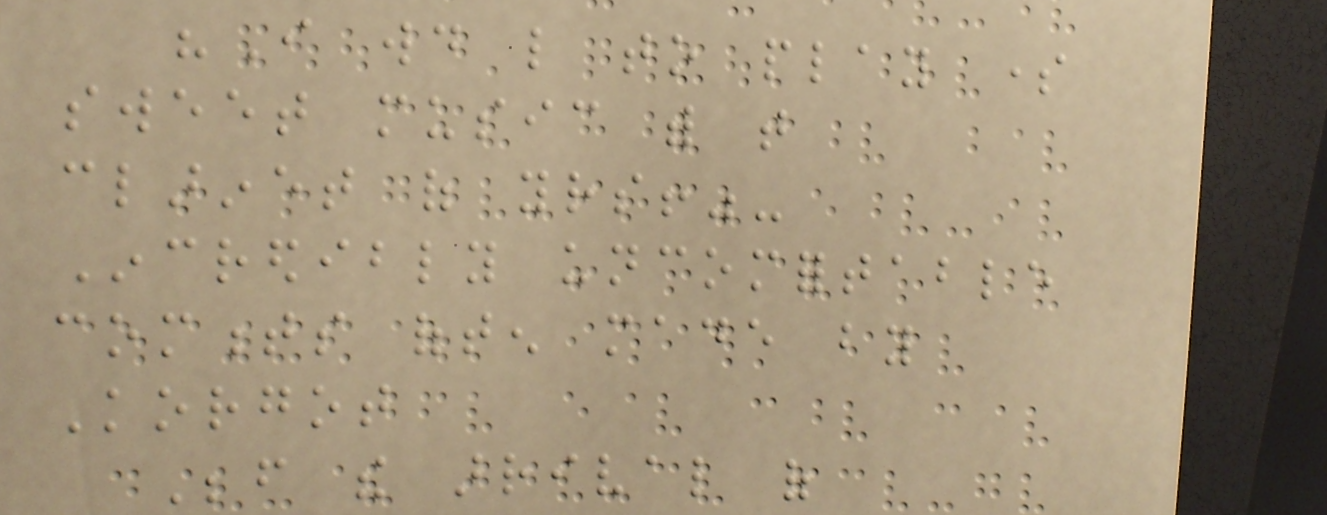"I would like to play some
sweet music with that
clarinet of yours!"-
Incredibly uncomfortable
comments often made by
Korgot
Before the arrival of
